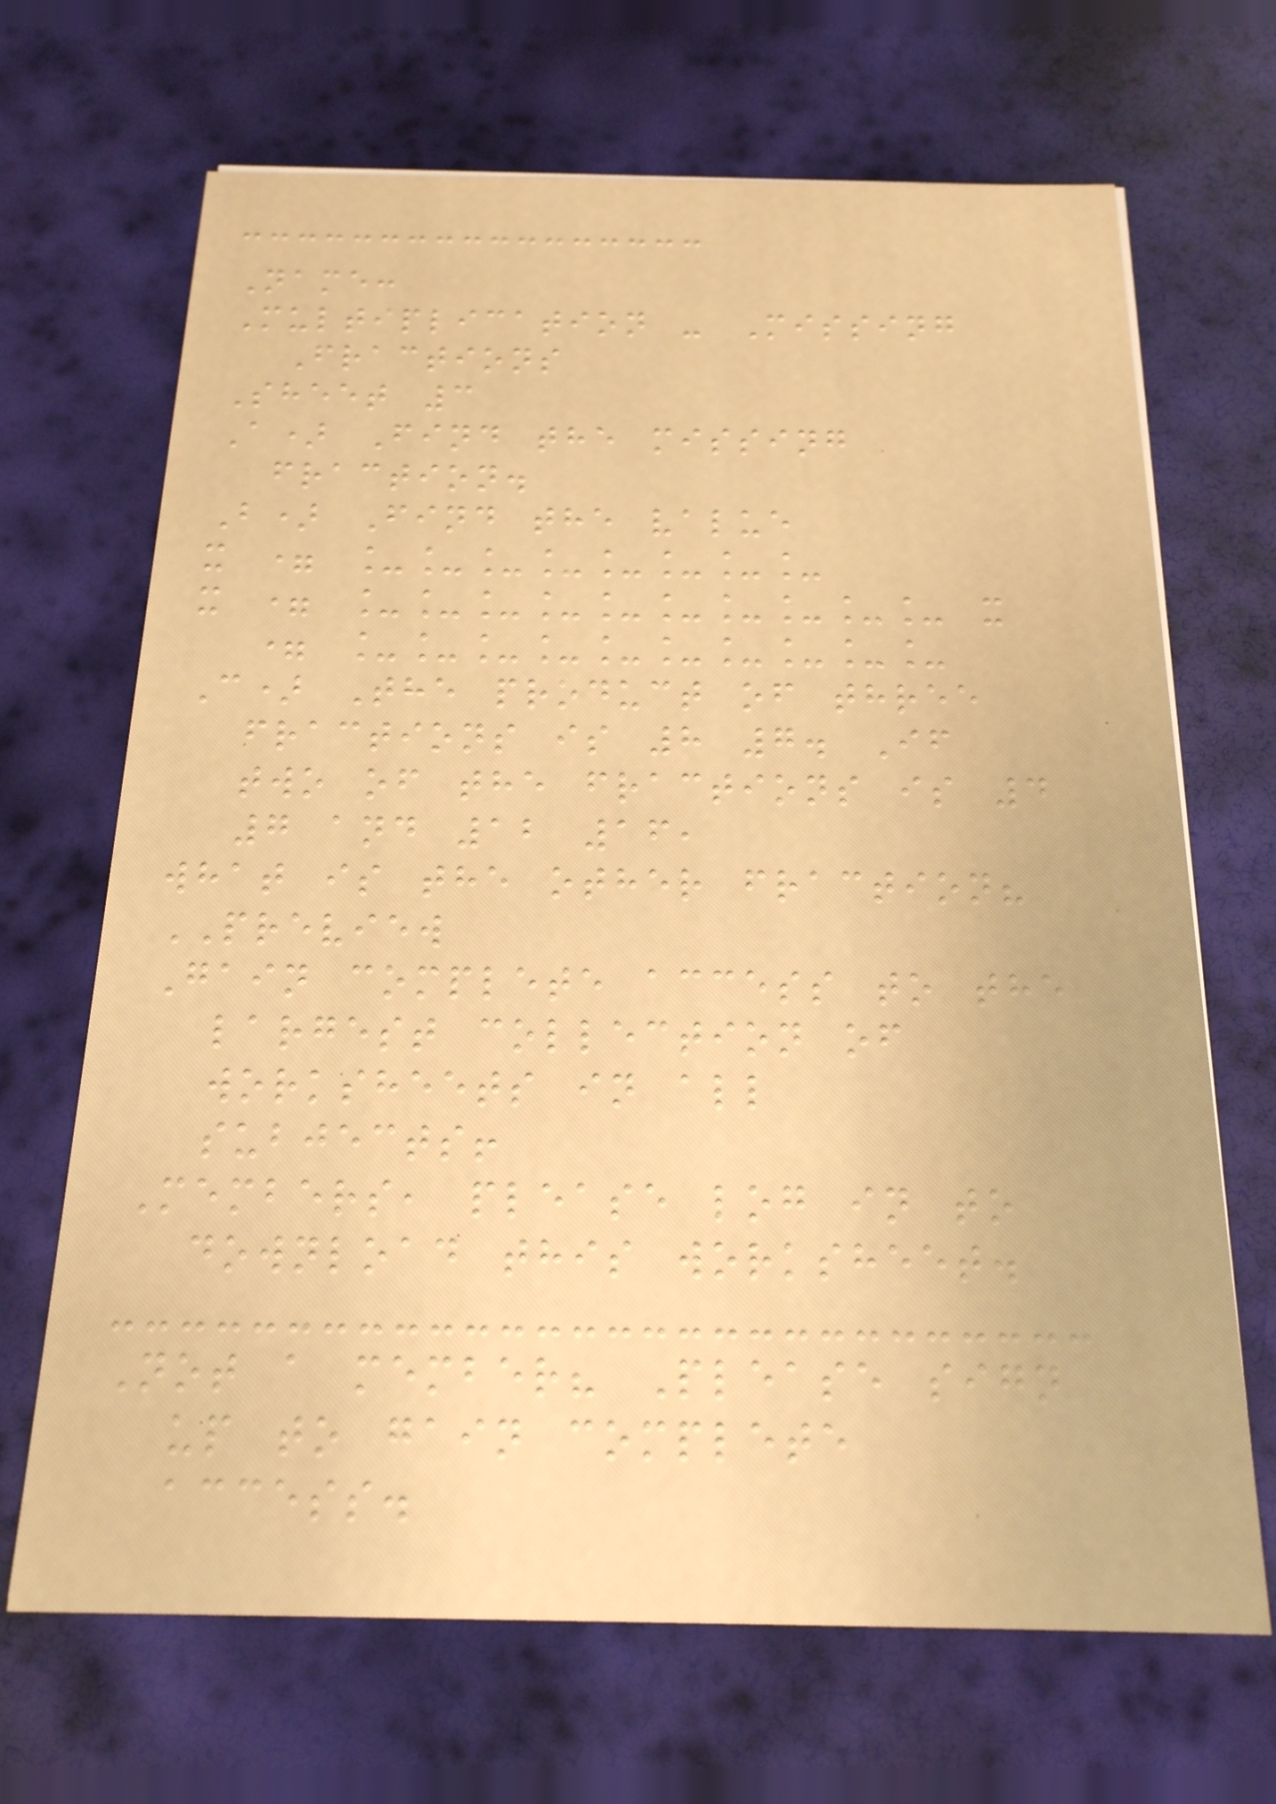Name:
Multiplication - Missing
Fractions
Sheet 3
A) Find the missing
fraction.
B) Find the value
x = ________
x = __________ x
= __________
C) The product of three
fractions is 8 7. If
two of the fractions is 4
7 and 12 16,
what is the other fraction?
PREVIEW
Gain complete access to the
largest collection of
worksheets in all
subjects!
Members, please log in to
download this worksheet.
Not a member? Please sign
up to gain complete
access.
